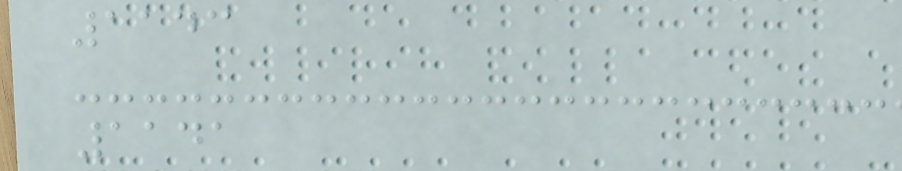1143
1141
